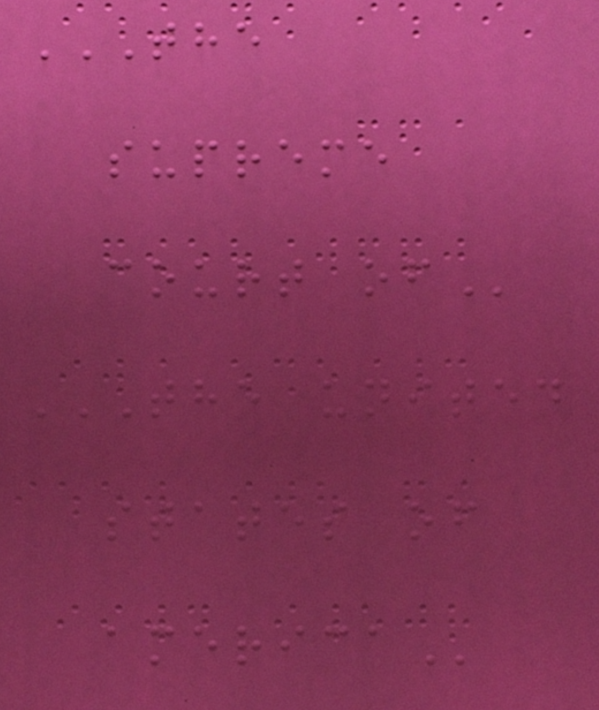THE
SUPREME
COURT OF
THE UNITED
STATES OF
AMERICA
